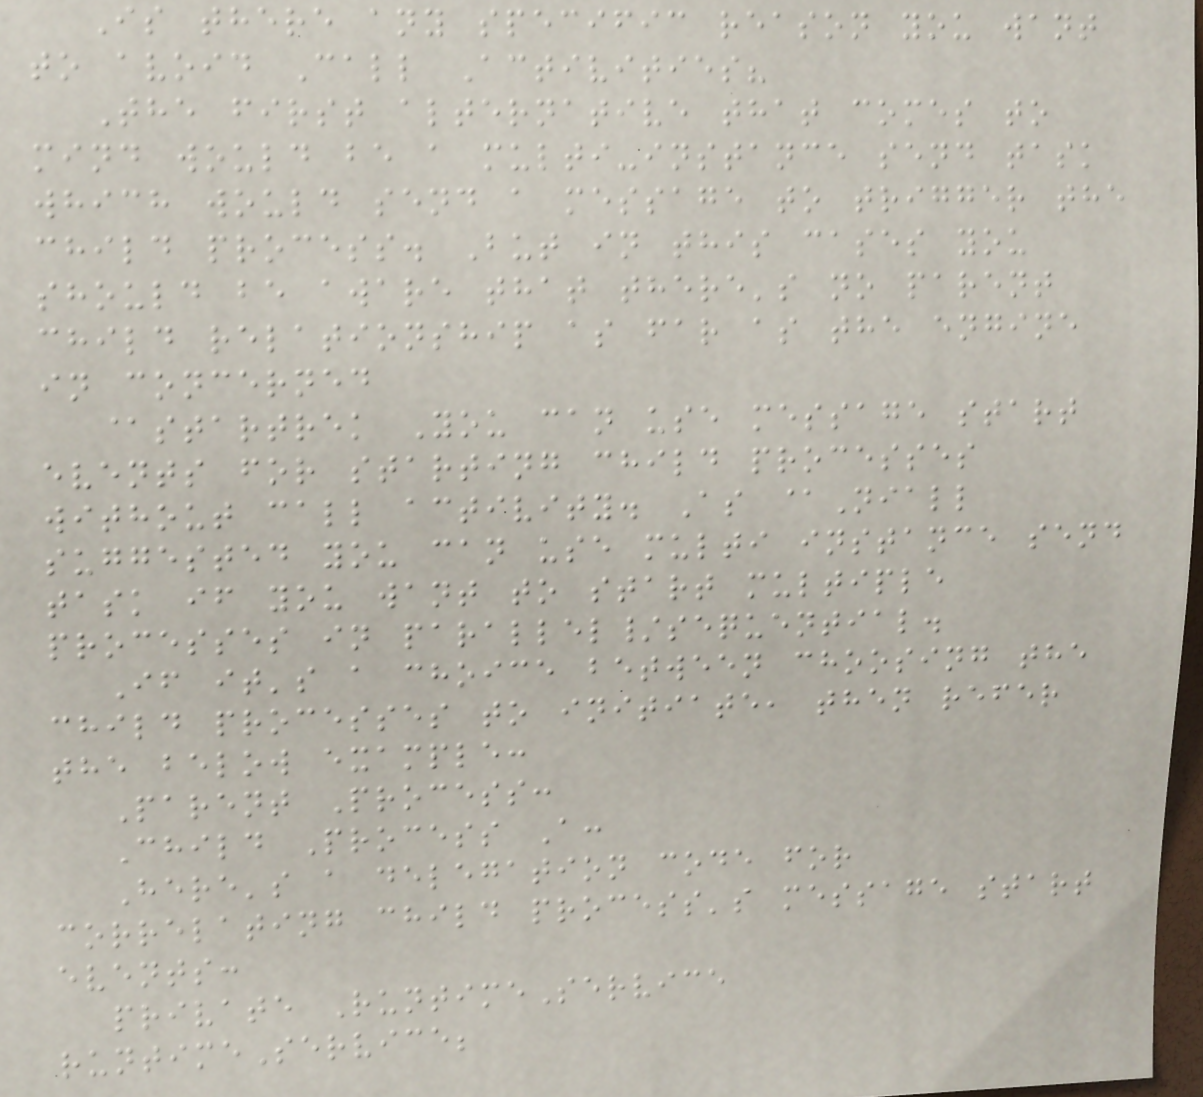Is there any specific reason you want
to avoid Call Activities?
The first alternative that comes to
mind would be a multi-instance send task
which would send a message to trigger the
child process. But in this cases you
should be aware that there's no parent
child relationship as far as the engine
in concerned
@startrek You can use message start
events for starting child processes
without call activity. As @Niall
suggested you can use multi instance send
task if you want to start multiple
processes in parallel/sequential.
If it's a choice between choosing the
child processes to initiate, then refer
the below example:
Parent Process:
Child Process A:
Here's a delegation code for
correlating child process's message start
events:
private RuntimeService
runtimeService;
